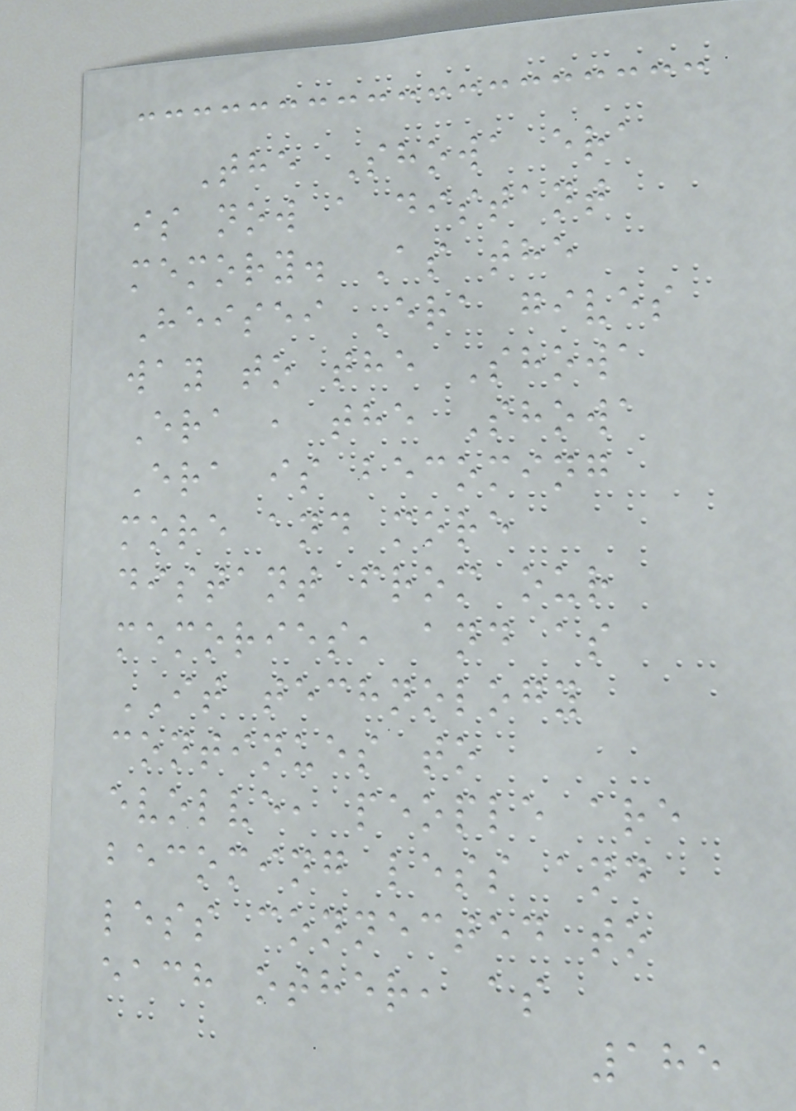The Showa era
is now a distant
memory. As the
Heisei Era gives
way to the Showa
Era , the Showa
Era is becoming
more and more
distant from our
memories, and as
IT technology
continues to
evolve, people are
becoming less and
less connected to
each other, as
185
